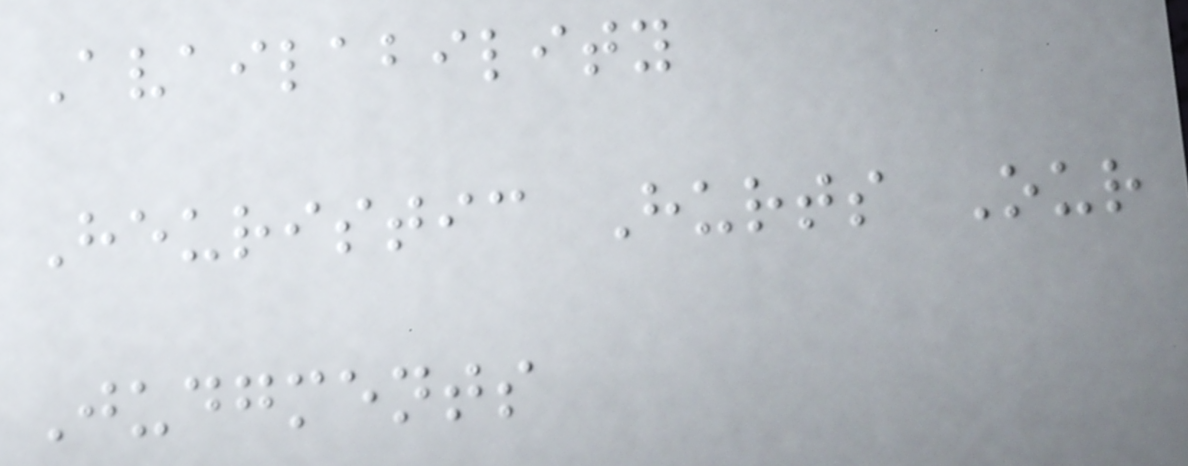Availability
Heuristic Hurts Our
Judgments
